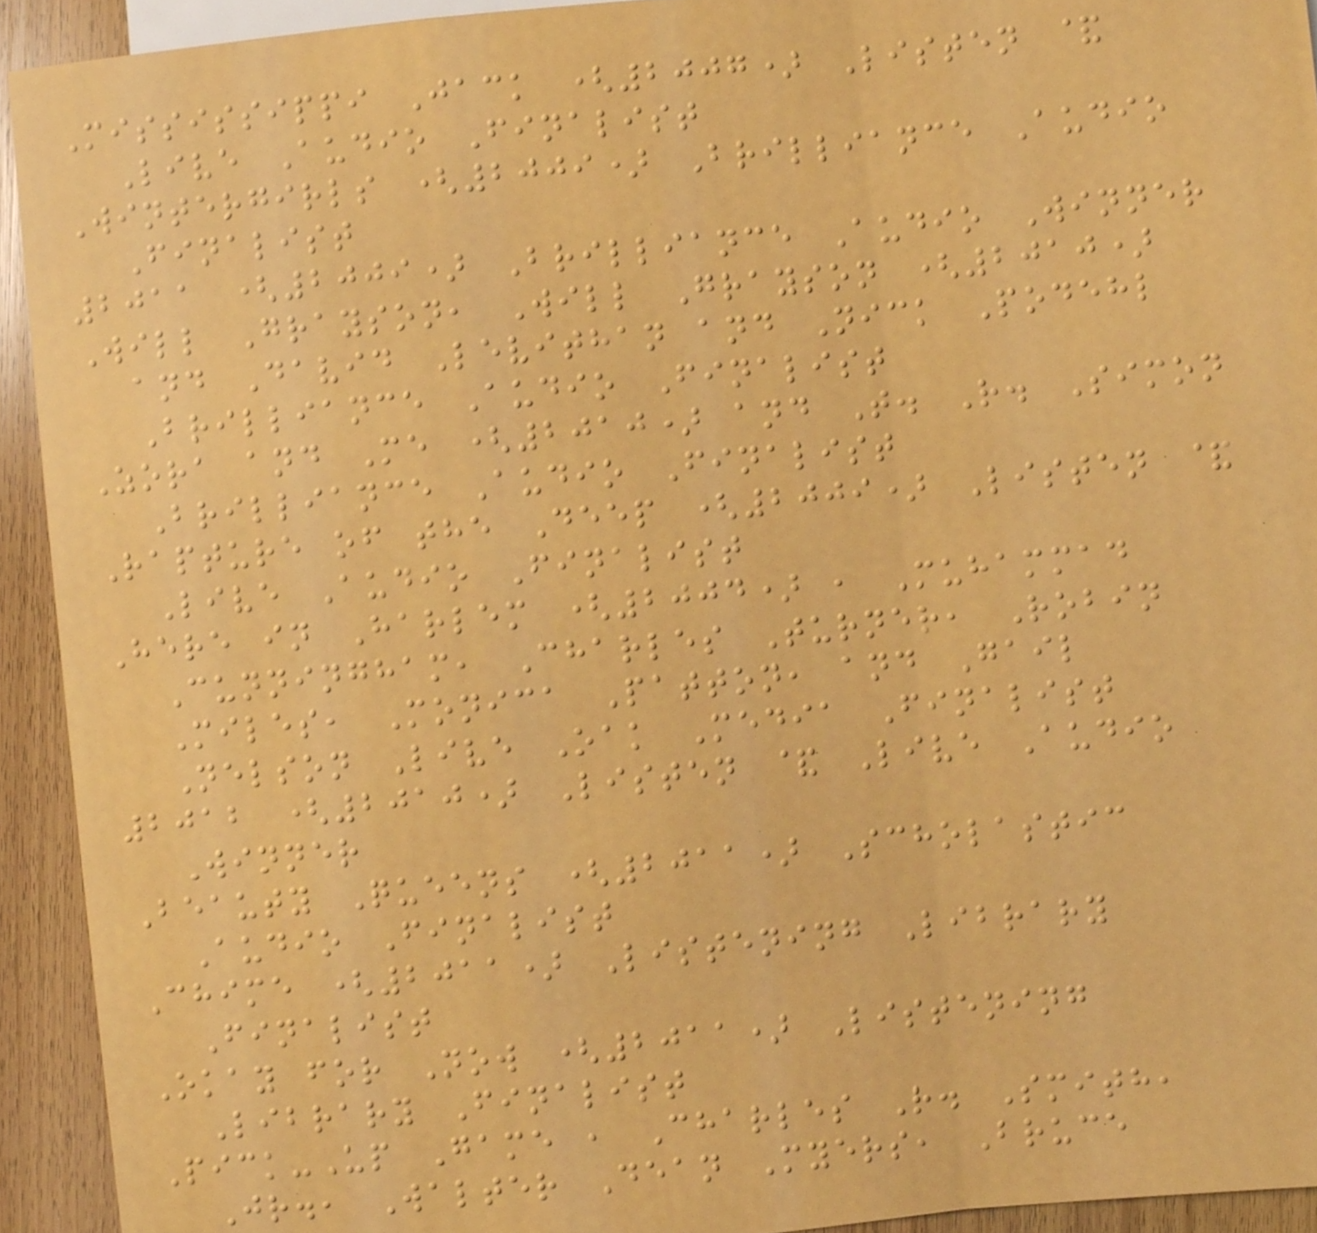Mississippi Jack (2007) Listen &
Live Audio Finalist
Wintergirls (2009) Brilliance Audio
Finalist
2011 (2009) Brilliance Audio Winner
Will Grayson, Will Grayson (2010)
and David Levithan and Nick Podehl
Brilliance Audio Finalist
Zora and Me (2010) and T. R. Simon
Brilliance Audio Finalist
Rapture of the Deep (2009) Listen &
Live Audio Finalist
Here in Harlem (2004) , Muhammad
Cunningham, Charles Turner, Robin
Miles, Monica Patton, and Gail
Nelson Live Oak Media Finalist
2012 (2010) Listen & Live Audio
Winner
Beauty Queens (2011) Scholastic
Audio Finalist
Chime (2011) Listening Library
Finalist
Okay for Now (2011) Listening
Library Finalist
Pick-Up Game , Charles R. Smith,
Jr., Walter Dean Myers, Bruce
